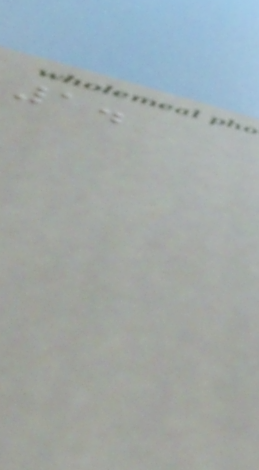1.
